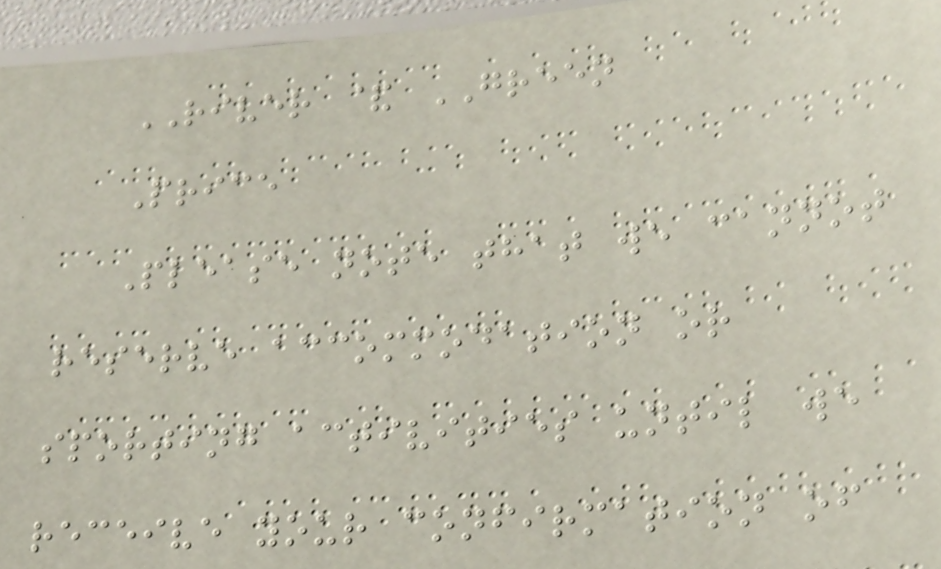RIVER & GREEN
Price
Please note that we cannot
reserve accommodation or
sporting activities until we
receive your confirmation of
